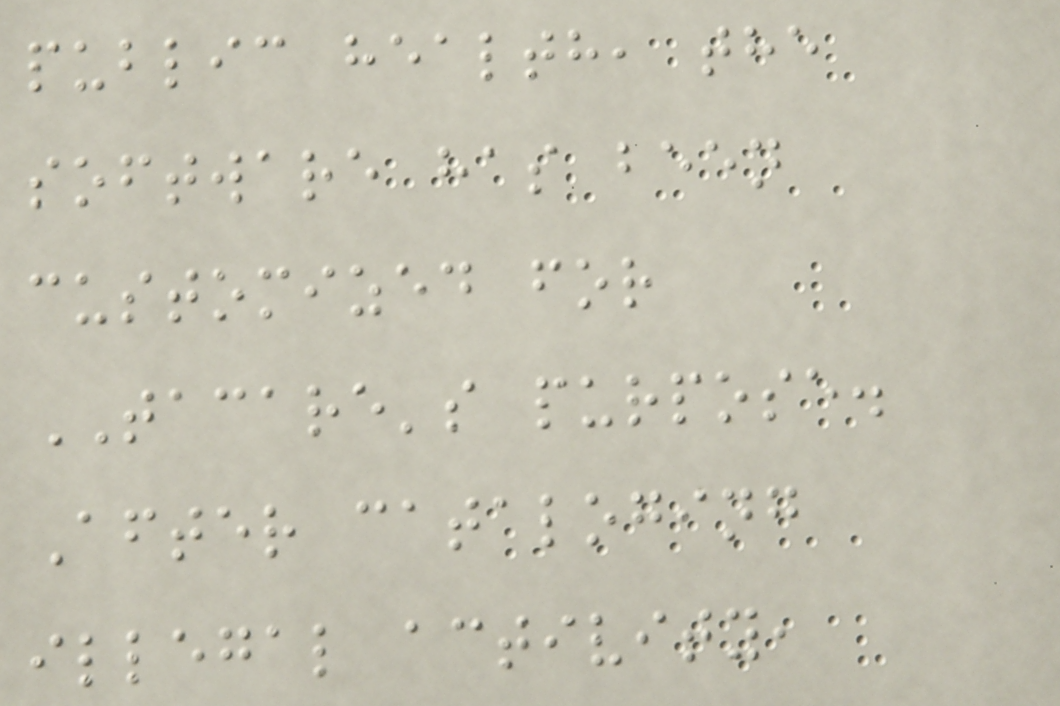public health, the
software has been
customized for
TACARE's purpose.
After cataloging
illegal activity,
